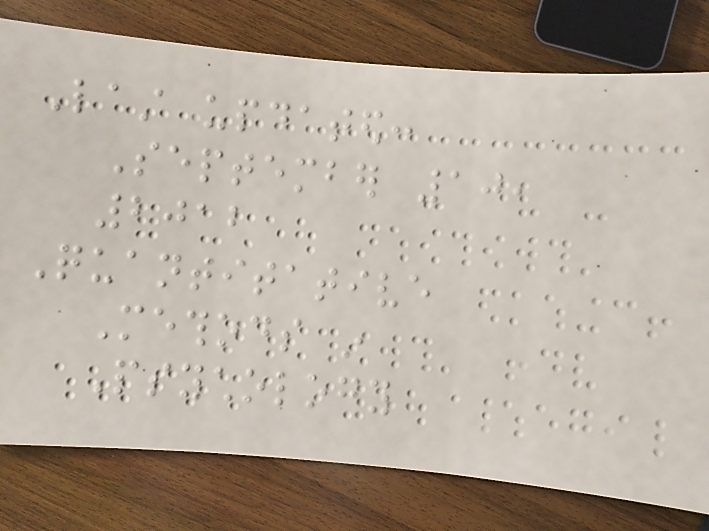Last updated:
September 10,
2012
Quantitative
Methods in
Psychology
